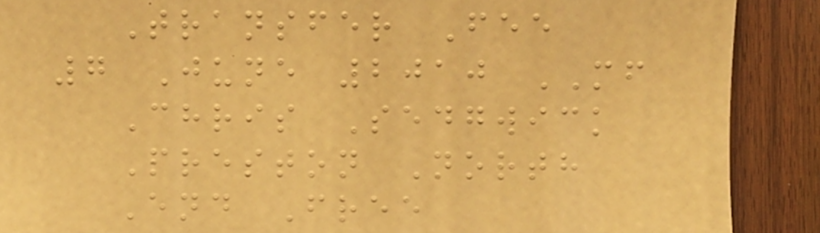Transfer Fee
7 June 2010 MF
Chris Sedgwick
Preston North
End Free
